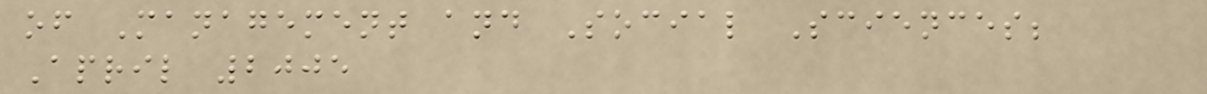of Management and Social Sciences;
April 2005
